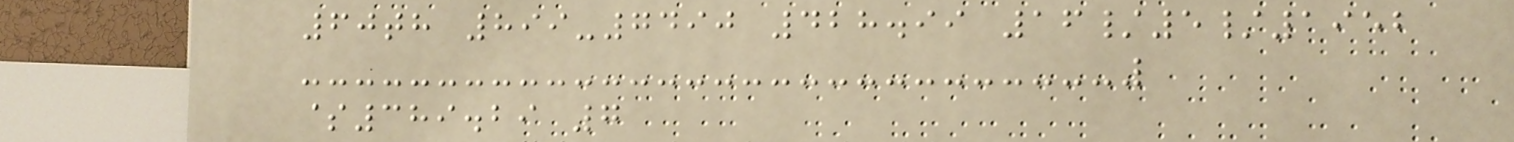60th 899-7490 428.99 16/5/1952
$389.29 7
